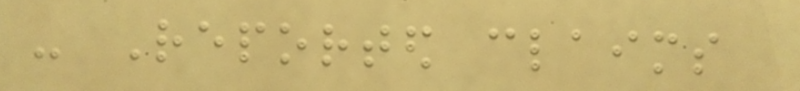- Reported claims
